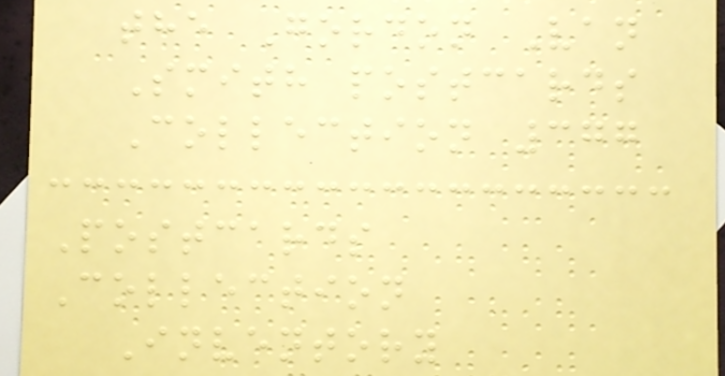the Gordon Van
Smith postcards
Collection 377
Postcards
Collection
Inventory
